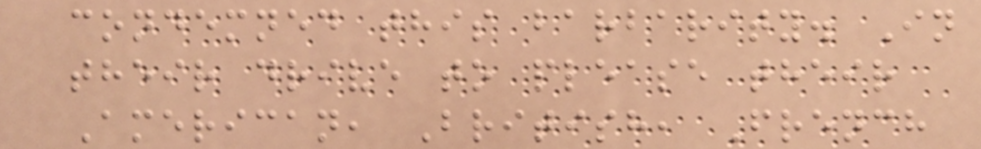condemned this barbarity. In
their drive to please their
American, British, French
